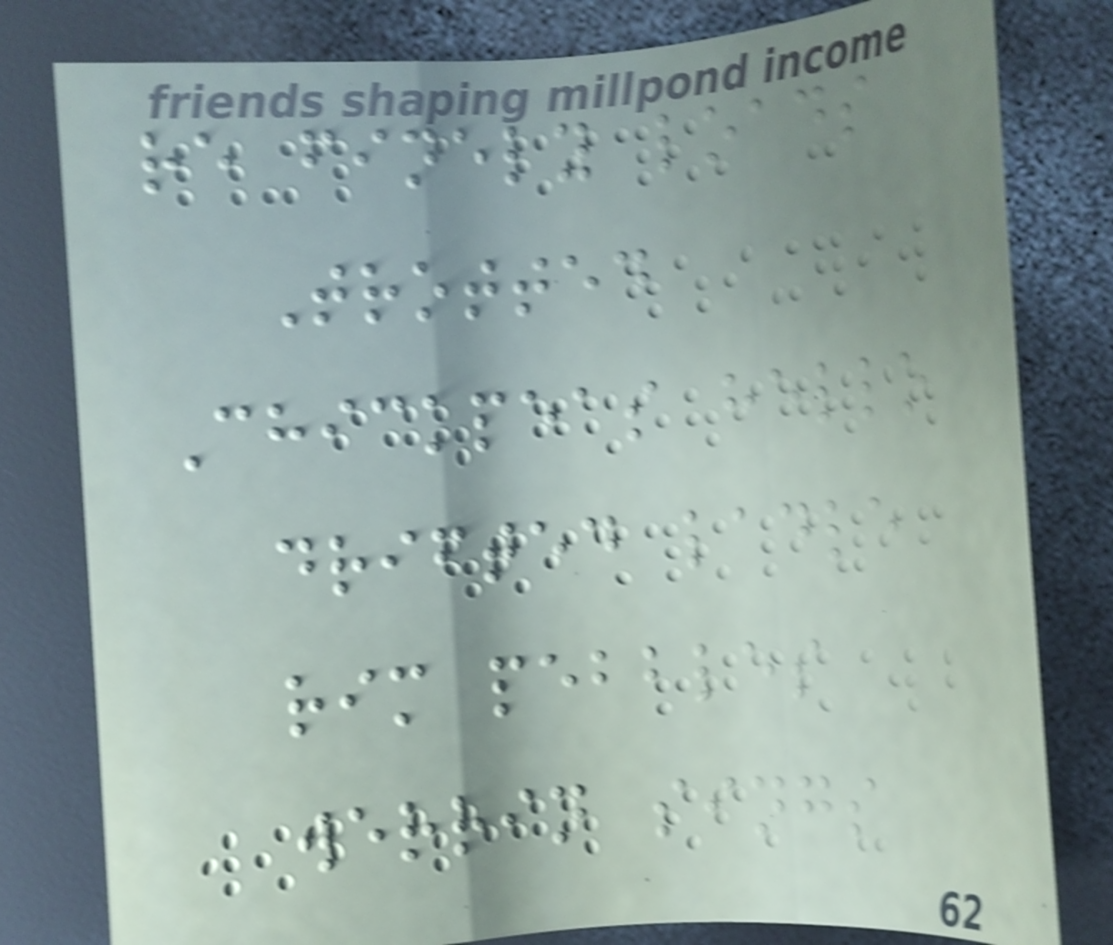re finely loads
Trotted
Chickpeas hello
drifted ladle
rim pebbles
werrin sings
